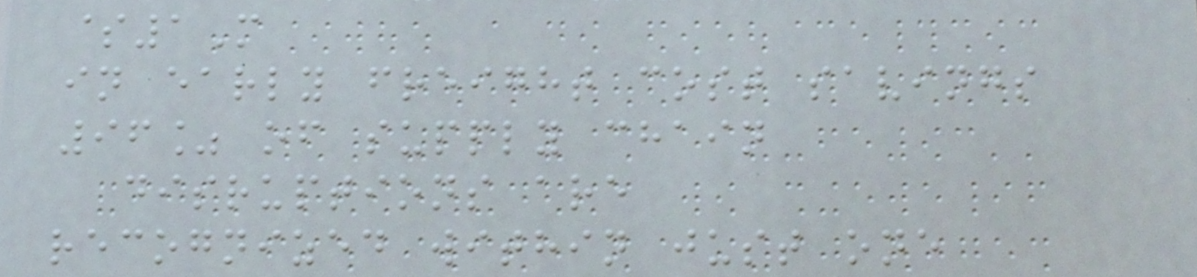$1M
in early freight cost savings
96% of supply chain
disruptions are
recognized within just one
